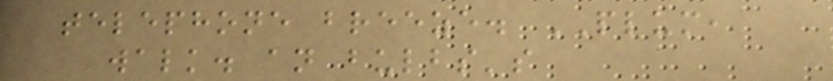telephone breeze. PLUM,
walk. an bulbs's
